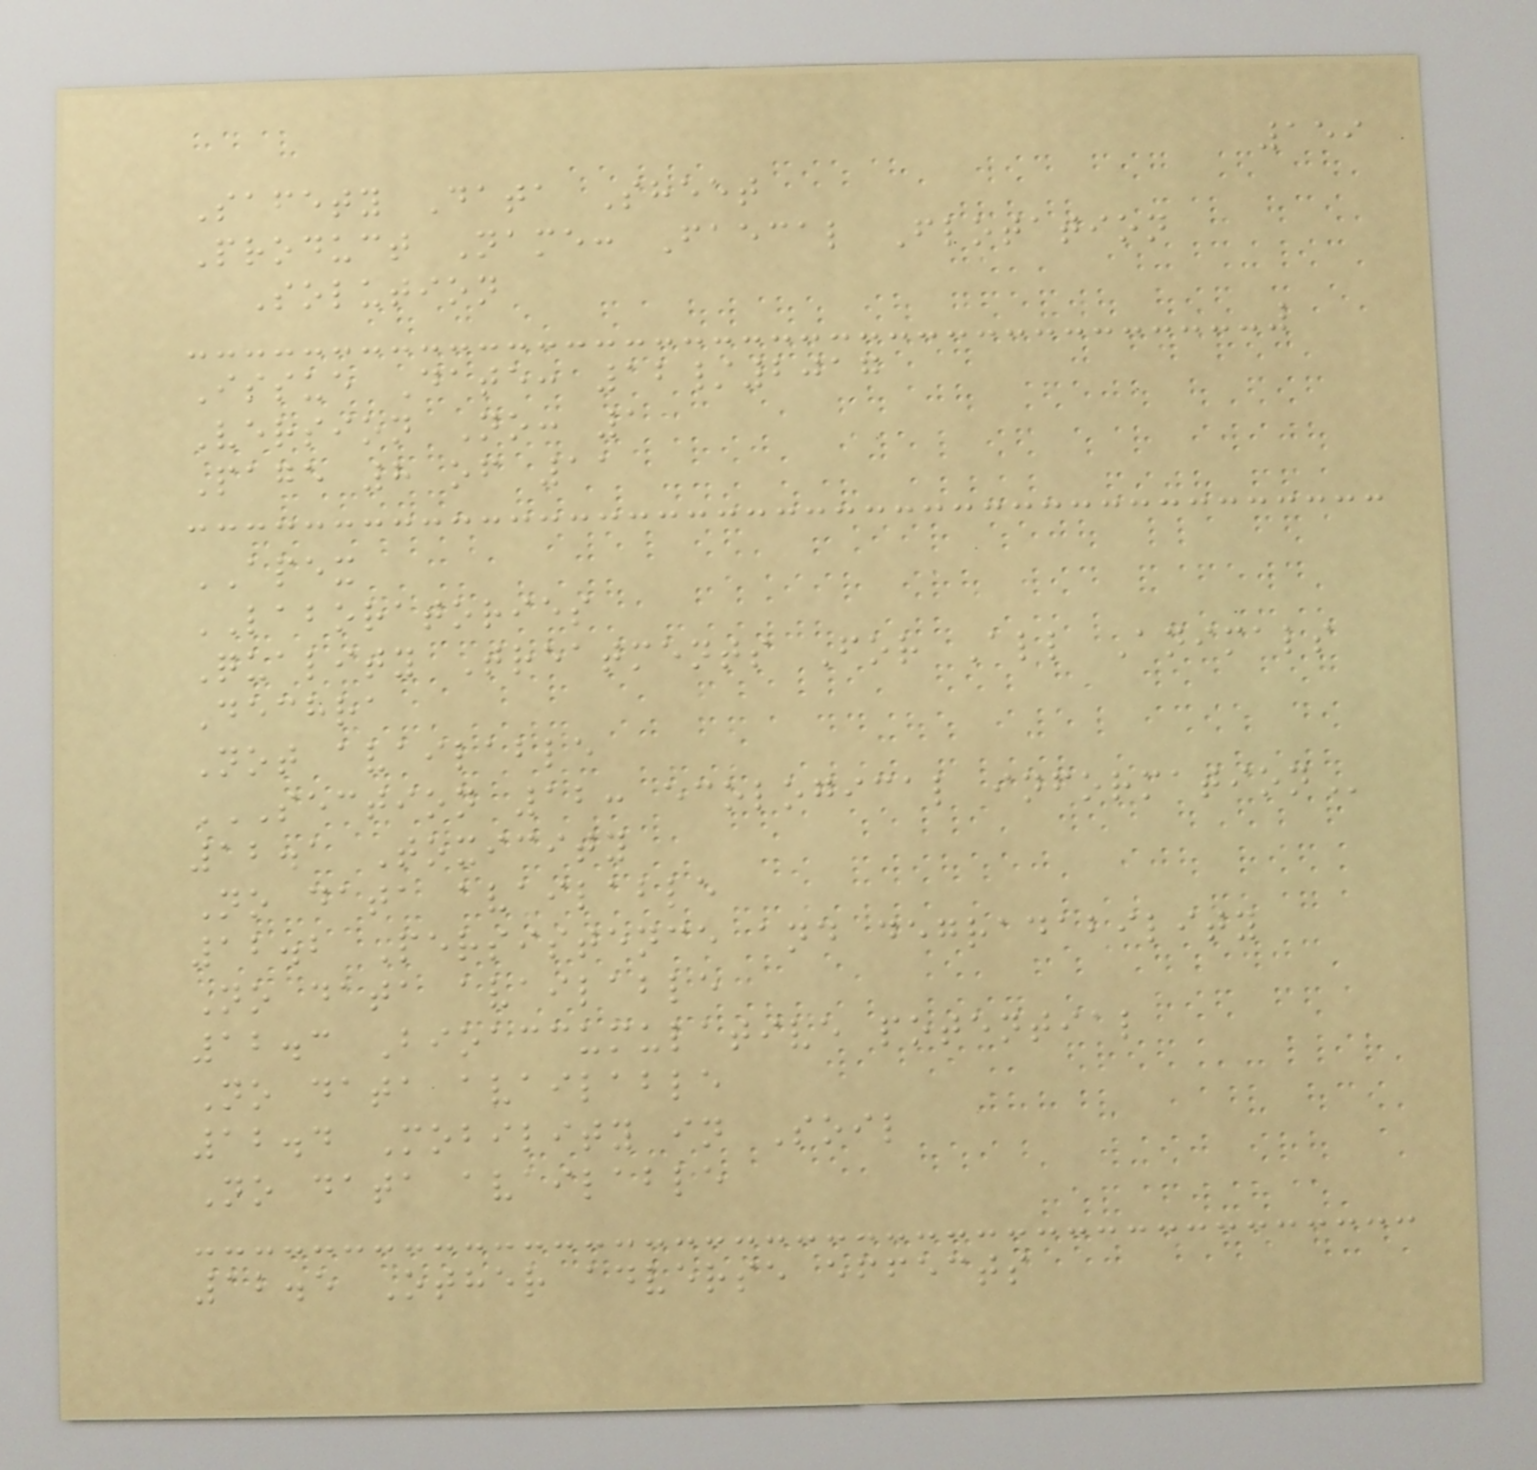159
Safety Data Sheet
Product Name: Faecal Flotation
Solution
Issue Date: 12/2017
Version No: 1
Page 8 of 11
APEX
LABORATORIES
Quality Treatments For All Animals
Dechra
Not available
SECTION 12: ECOLOGICAL INFORMATION
12.1 Toxicity
No data available
12.2 Persistence and degradability
No data available
12.3 Bioaccumulative potential
No data available
12.4 Mobility in Soil
No data available
12.5 Other adverse effects
